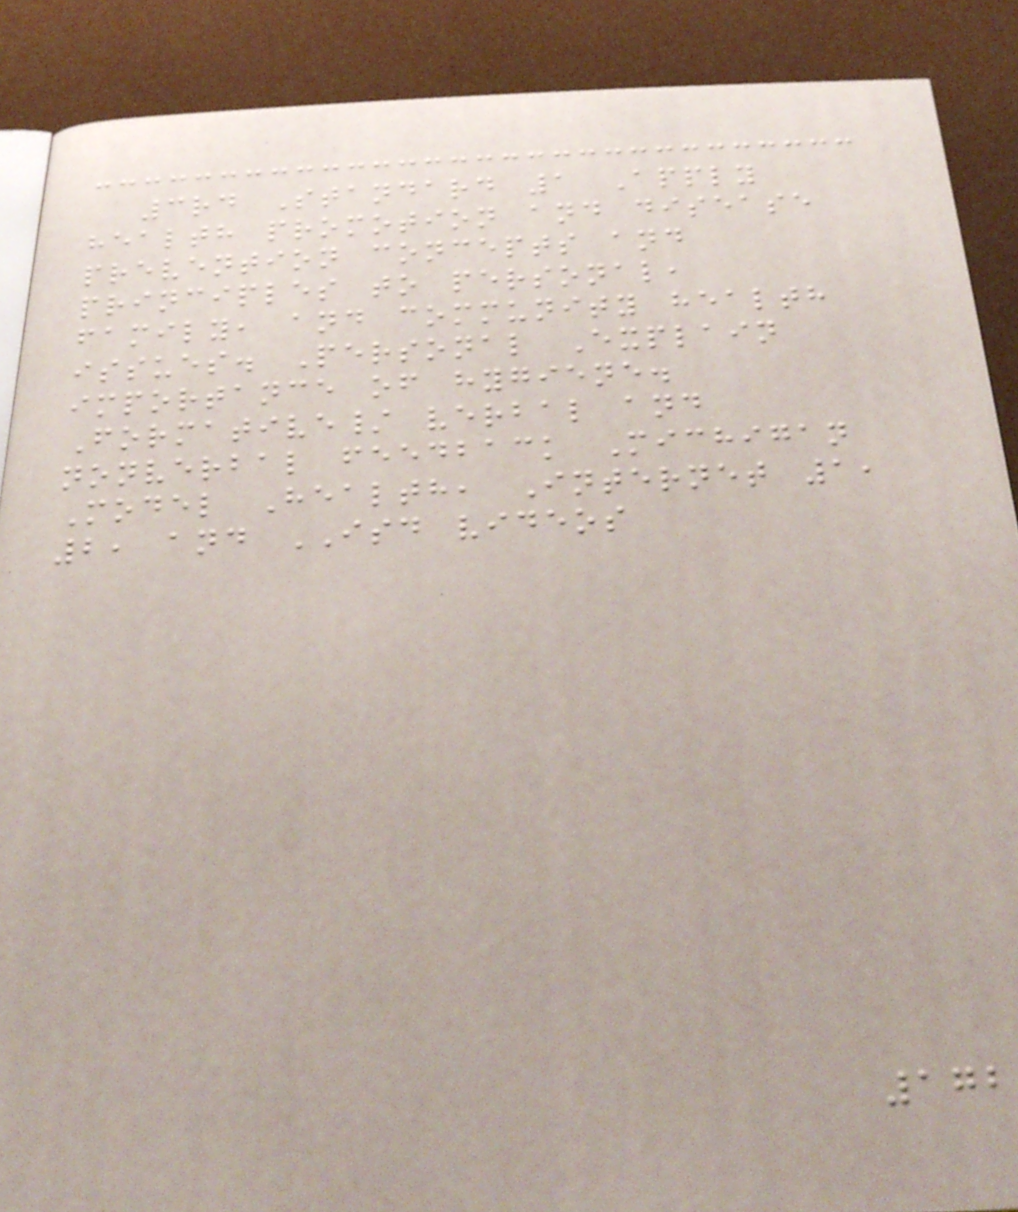3rd Standard 1 Apply
health promotion and disease
prevention concepts and
principles to personal,
family, and community health
issues. Personal Explain
importance of hygiene.
Formative/ verbal and
nonverbal feedback Michigan
Model Health, Internet 1,
2, and ISD videos
172
